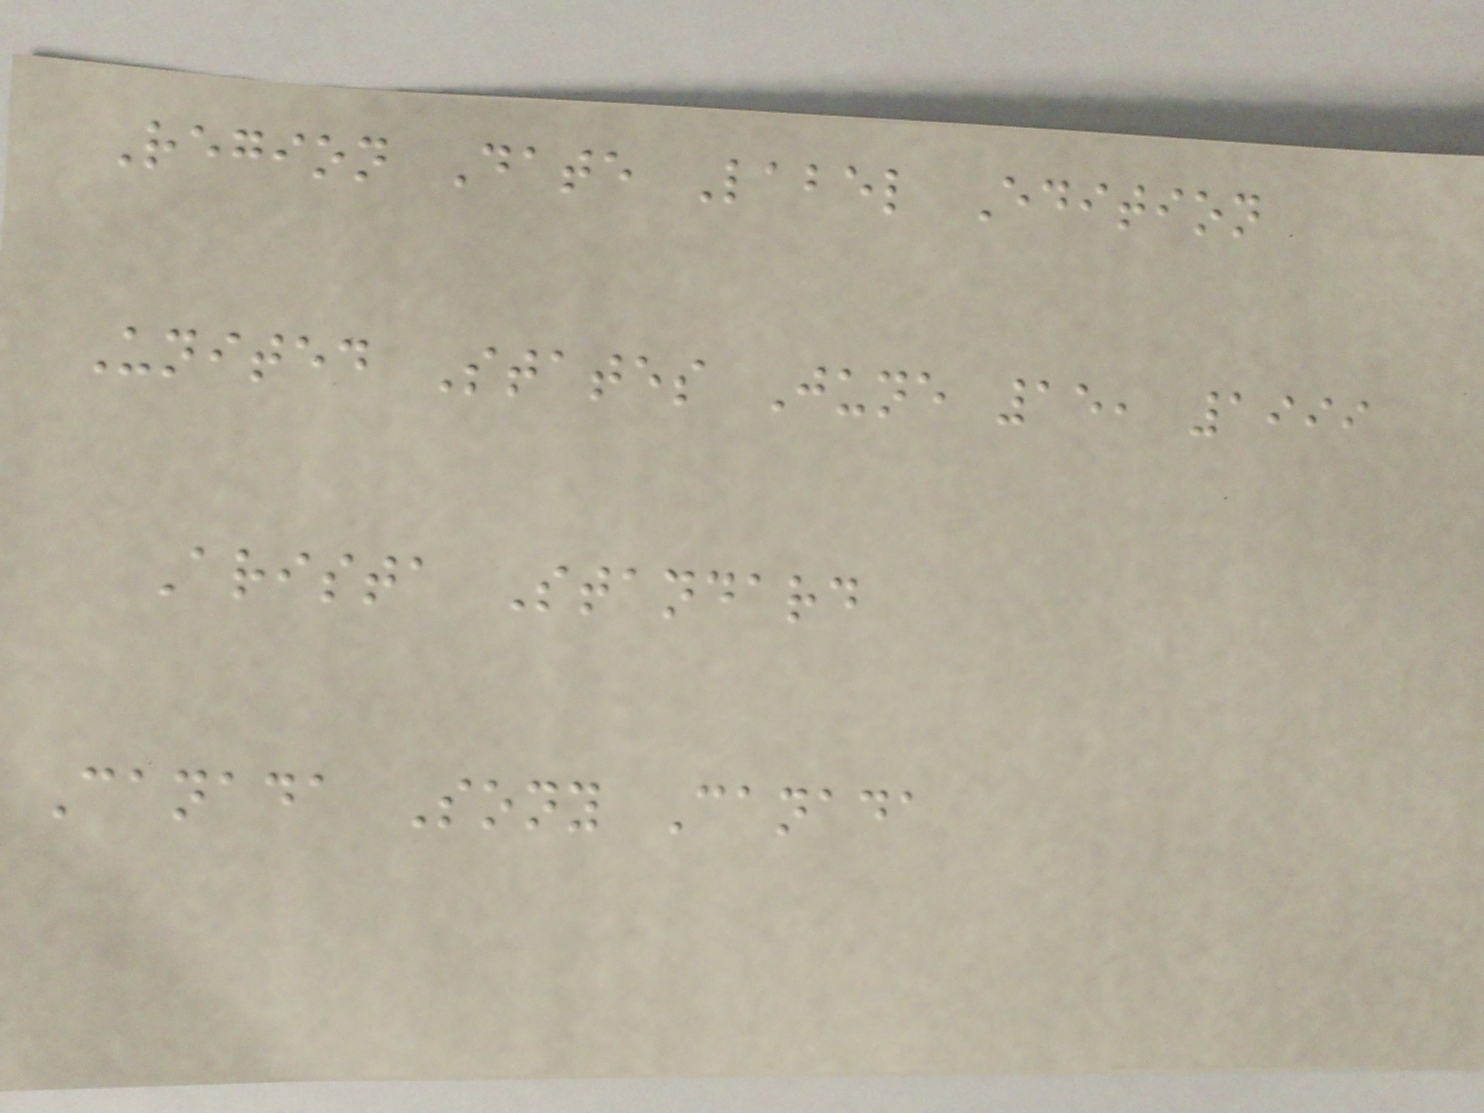Region Date Label Edition
United States June 15, 1999
Arista Standard
Canada Sony Canada
